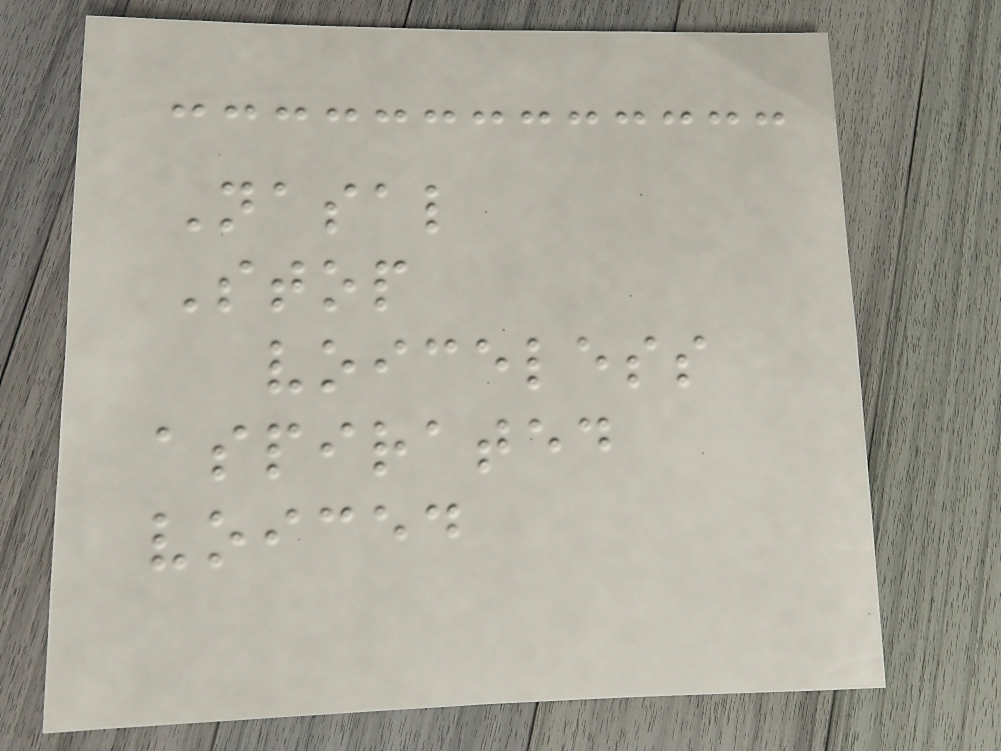Nasal
Stop
voiceless
aspirated
voiced
